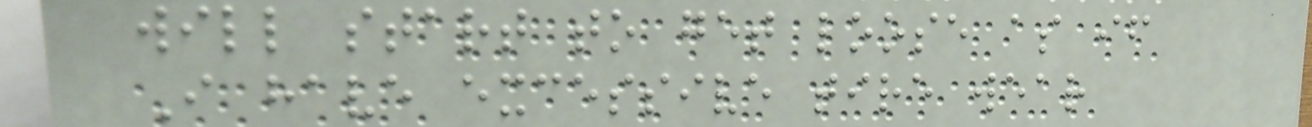will start to get loose as if
I have excessive tire wear
